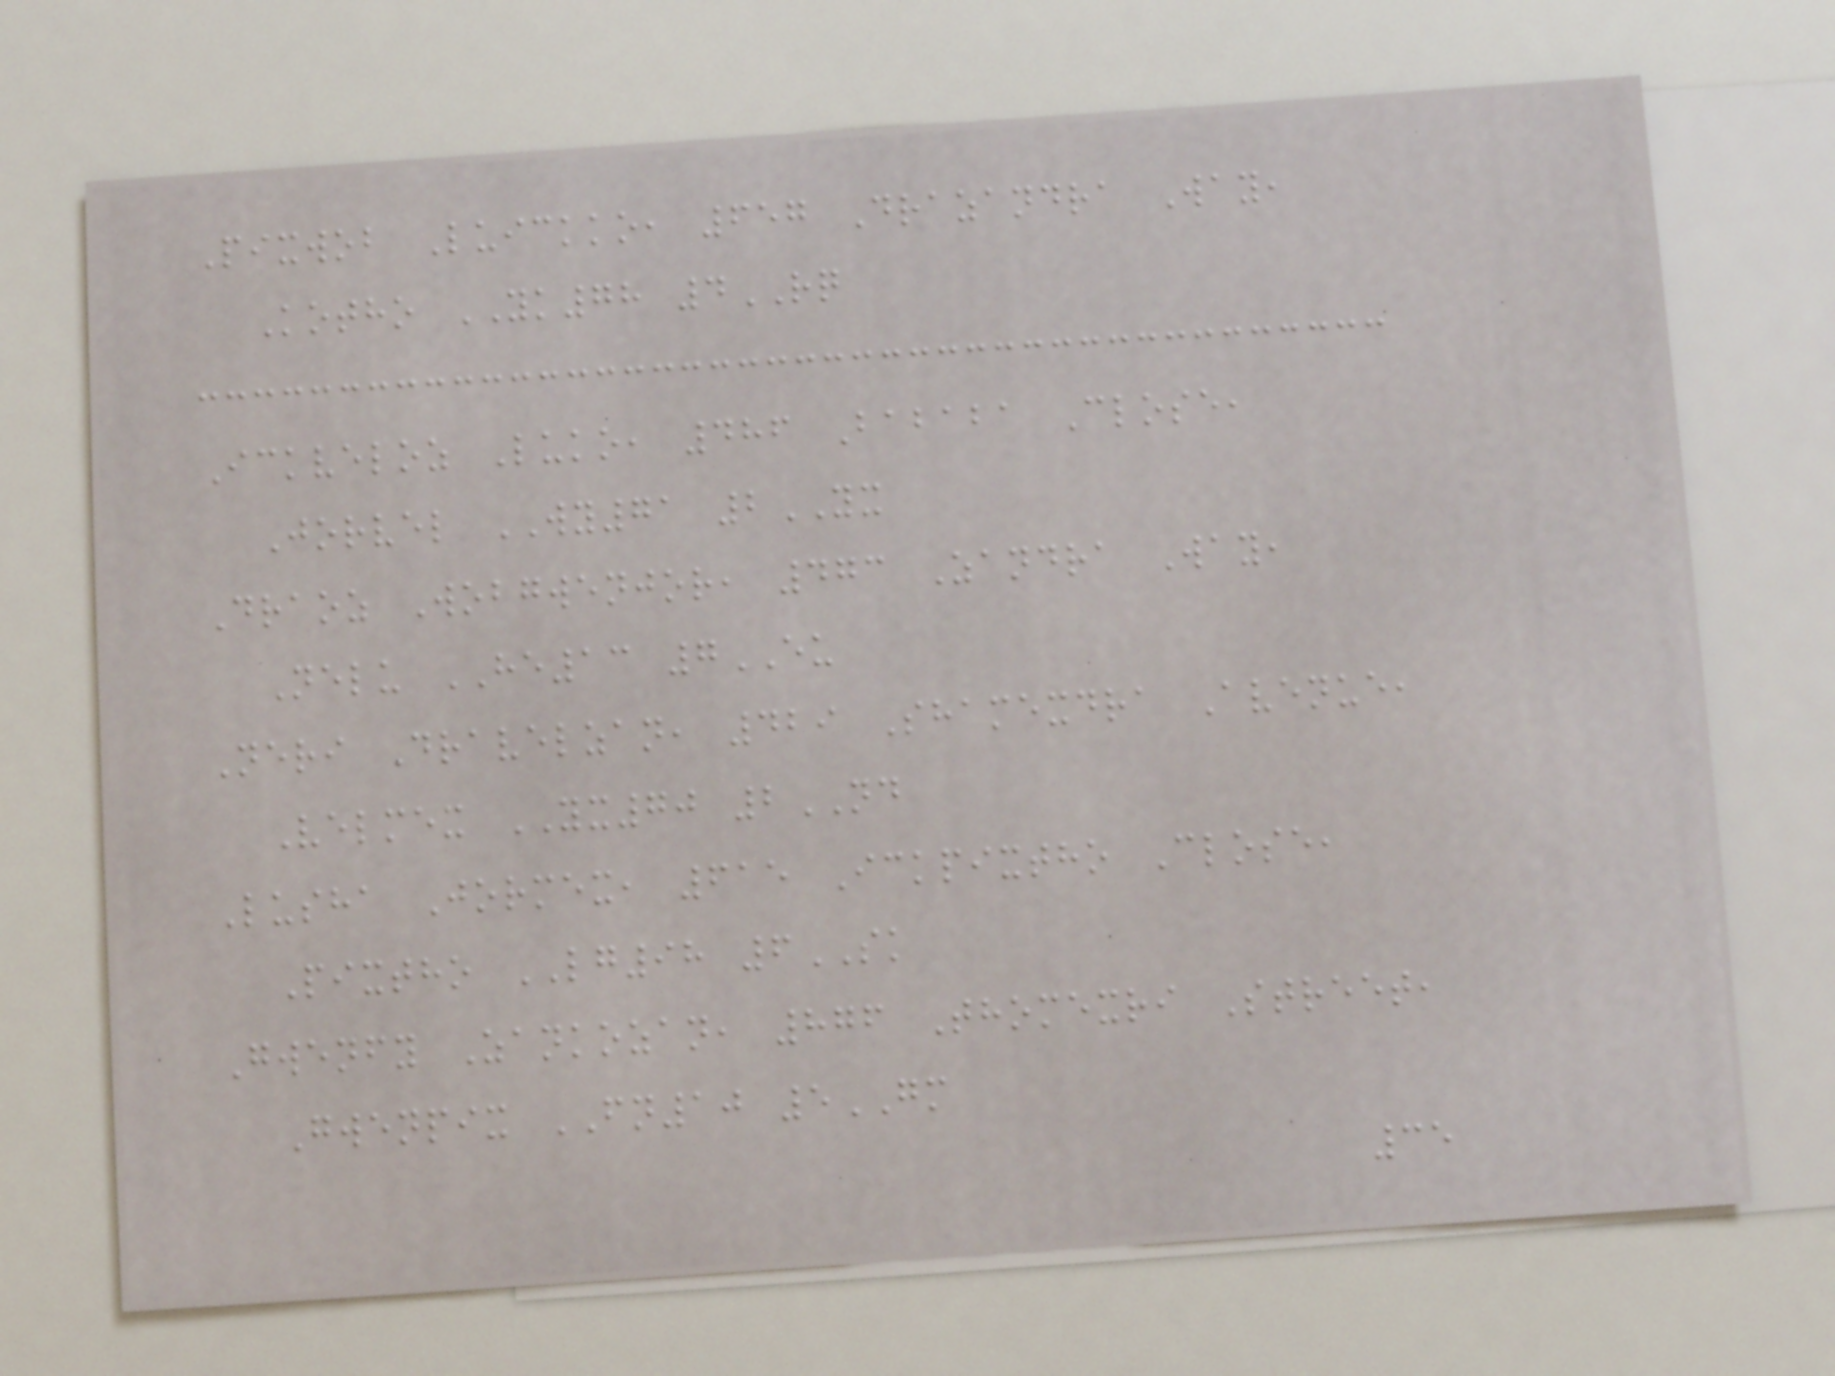Pixwob Luickko, 657 Drazandra Way,
Kotho YK78 4RQ
Ickveloz Luko, 486 Bababa Close,
Jorvel WY71 2YX
Draoz Wobgwenjor, 473 Zandra Way,
Nelu HE13 7EU
Neri Dravelzan, 429 Shamexdra Avenue,
Velmex YX70 2ND
Lusha Jormex, 615 Ickpixtho Close,
Pixtho LG98 6SK
Gwenfy Zankozan, 876 Thomexri Street,
Gwenpix FN10 5GM
35
